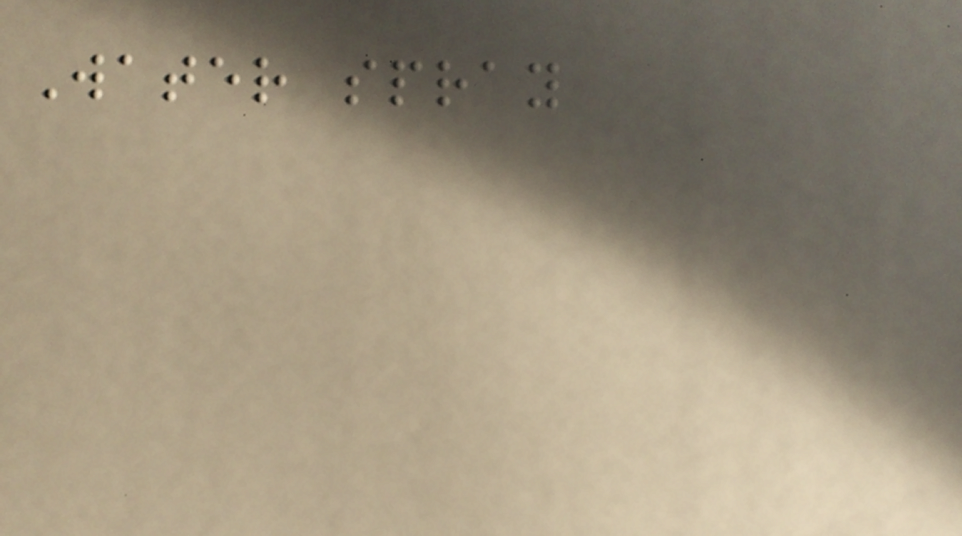Water spray
